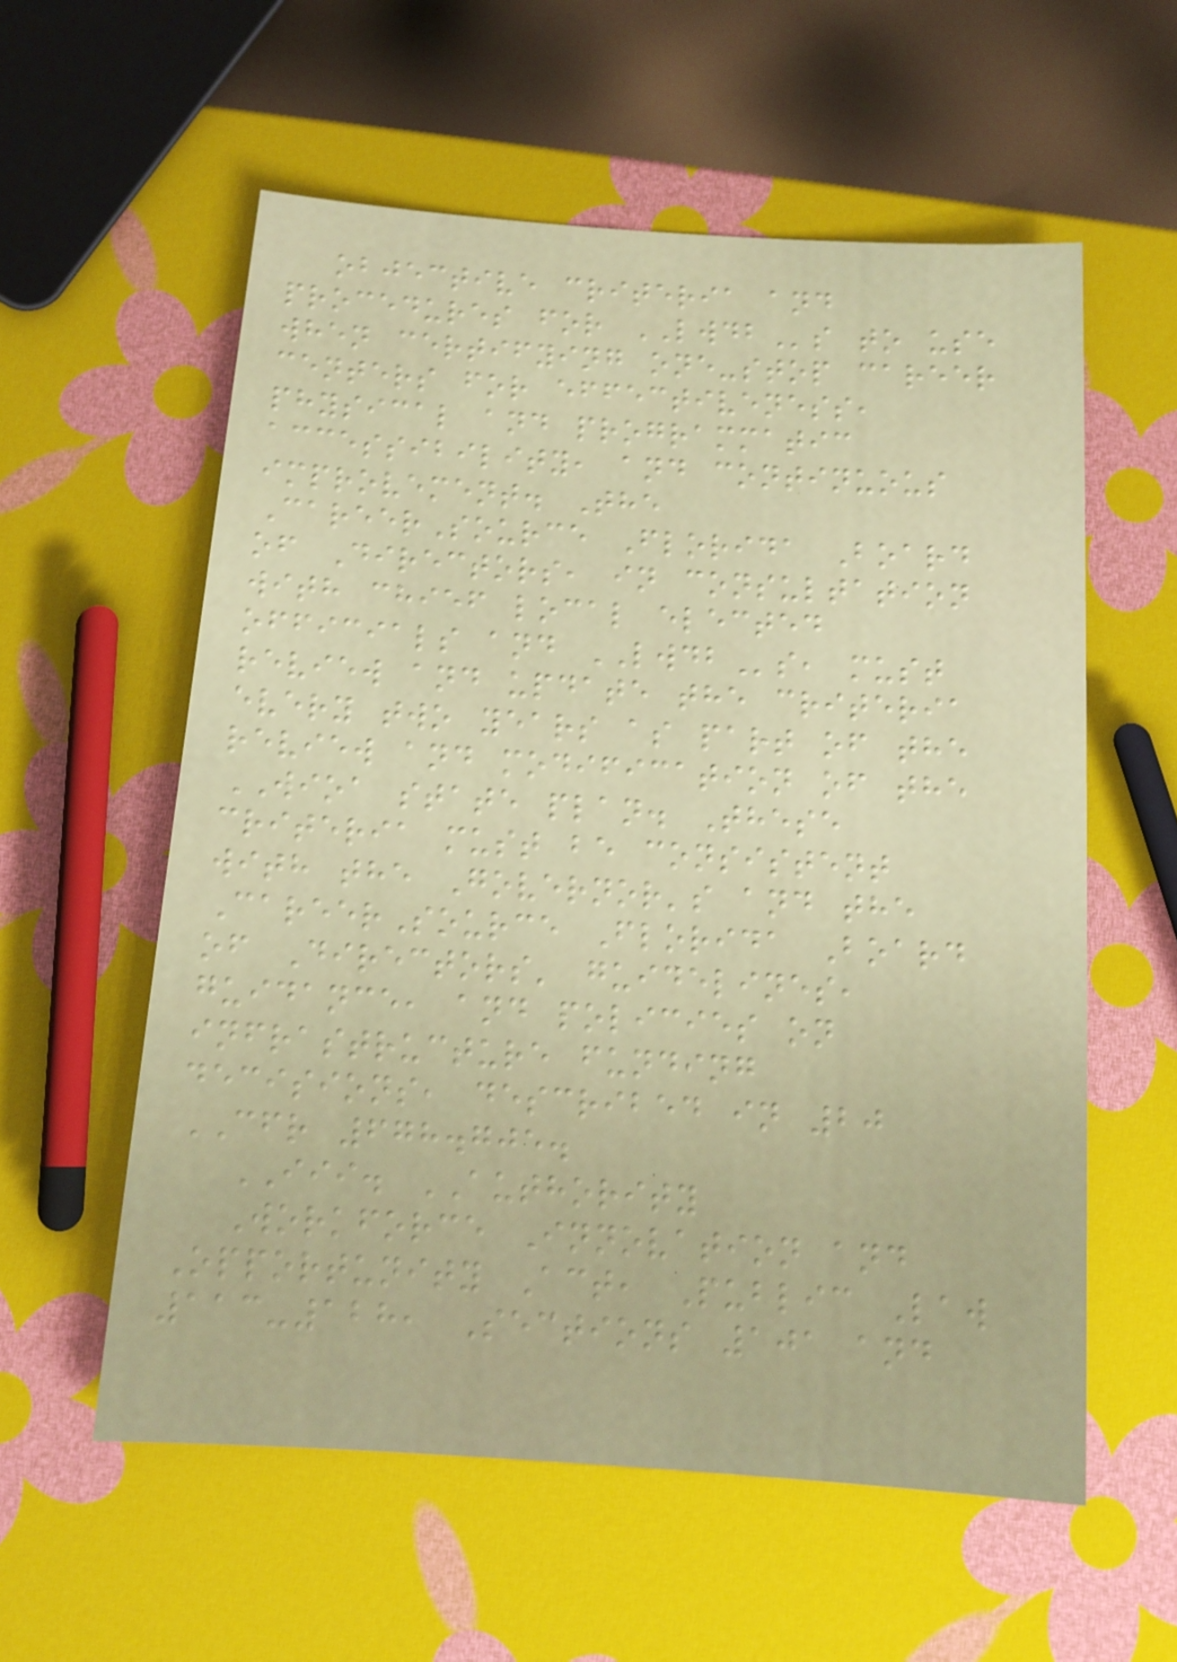objective criteria and
procedures for LWDBs to use
when certifying one-stop career
centers for effectiveness,
physical and programmatic
accessibility, and continuous
improvement. The
CareerSource Florida Board
of Directors, in consultation
with chief local elected
officials and LWDBs, must
review and update the criteria
every two years as part of the
review and modification of the
WIOA state plan. These
criteria must be consistent
with the Governor's and the
CareerSource Florida Board
of Directors' guidelines,
guidance, and policies on
infrastructure funding
decisions, described in 20
CFR 678.705.
III. AUTHORITY
Workforce Innovation and
Opportunity Act, Public Law
113-128, Sections 101 and
